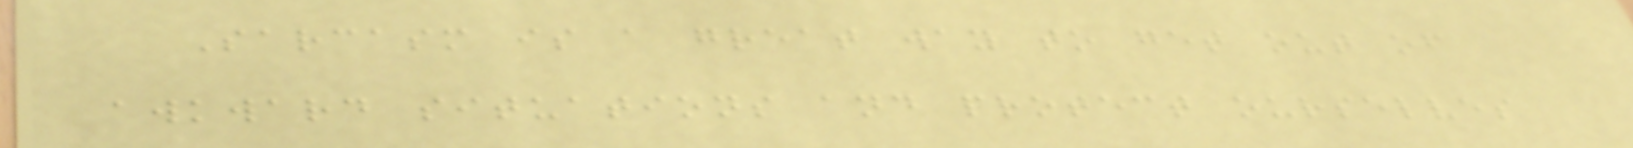Sarcasm is a great way to get out of
awkward situations and protect ourselves
